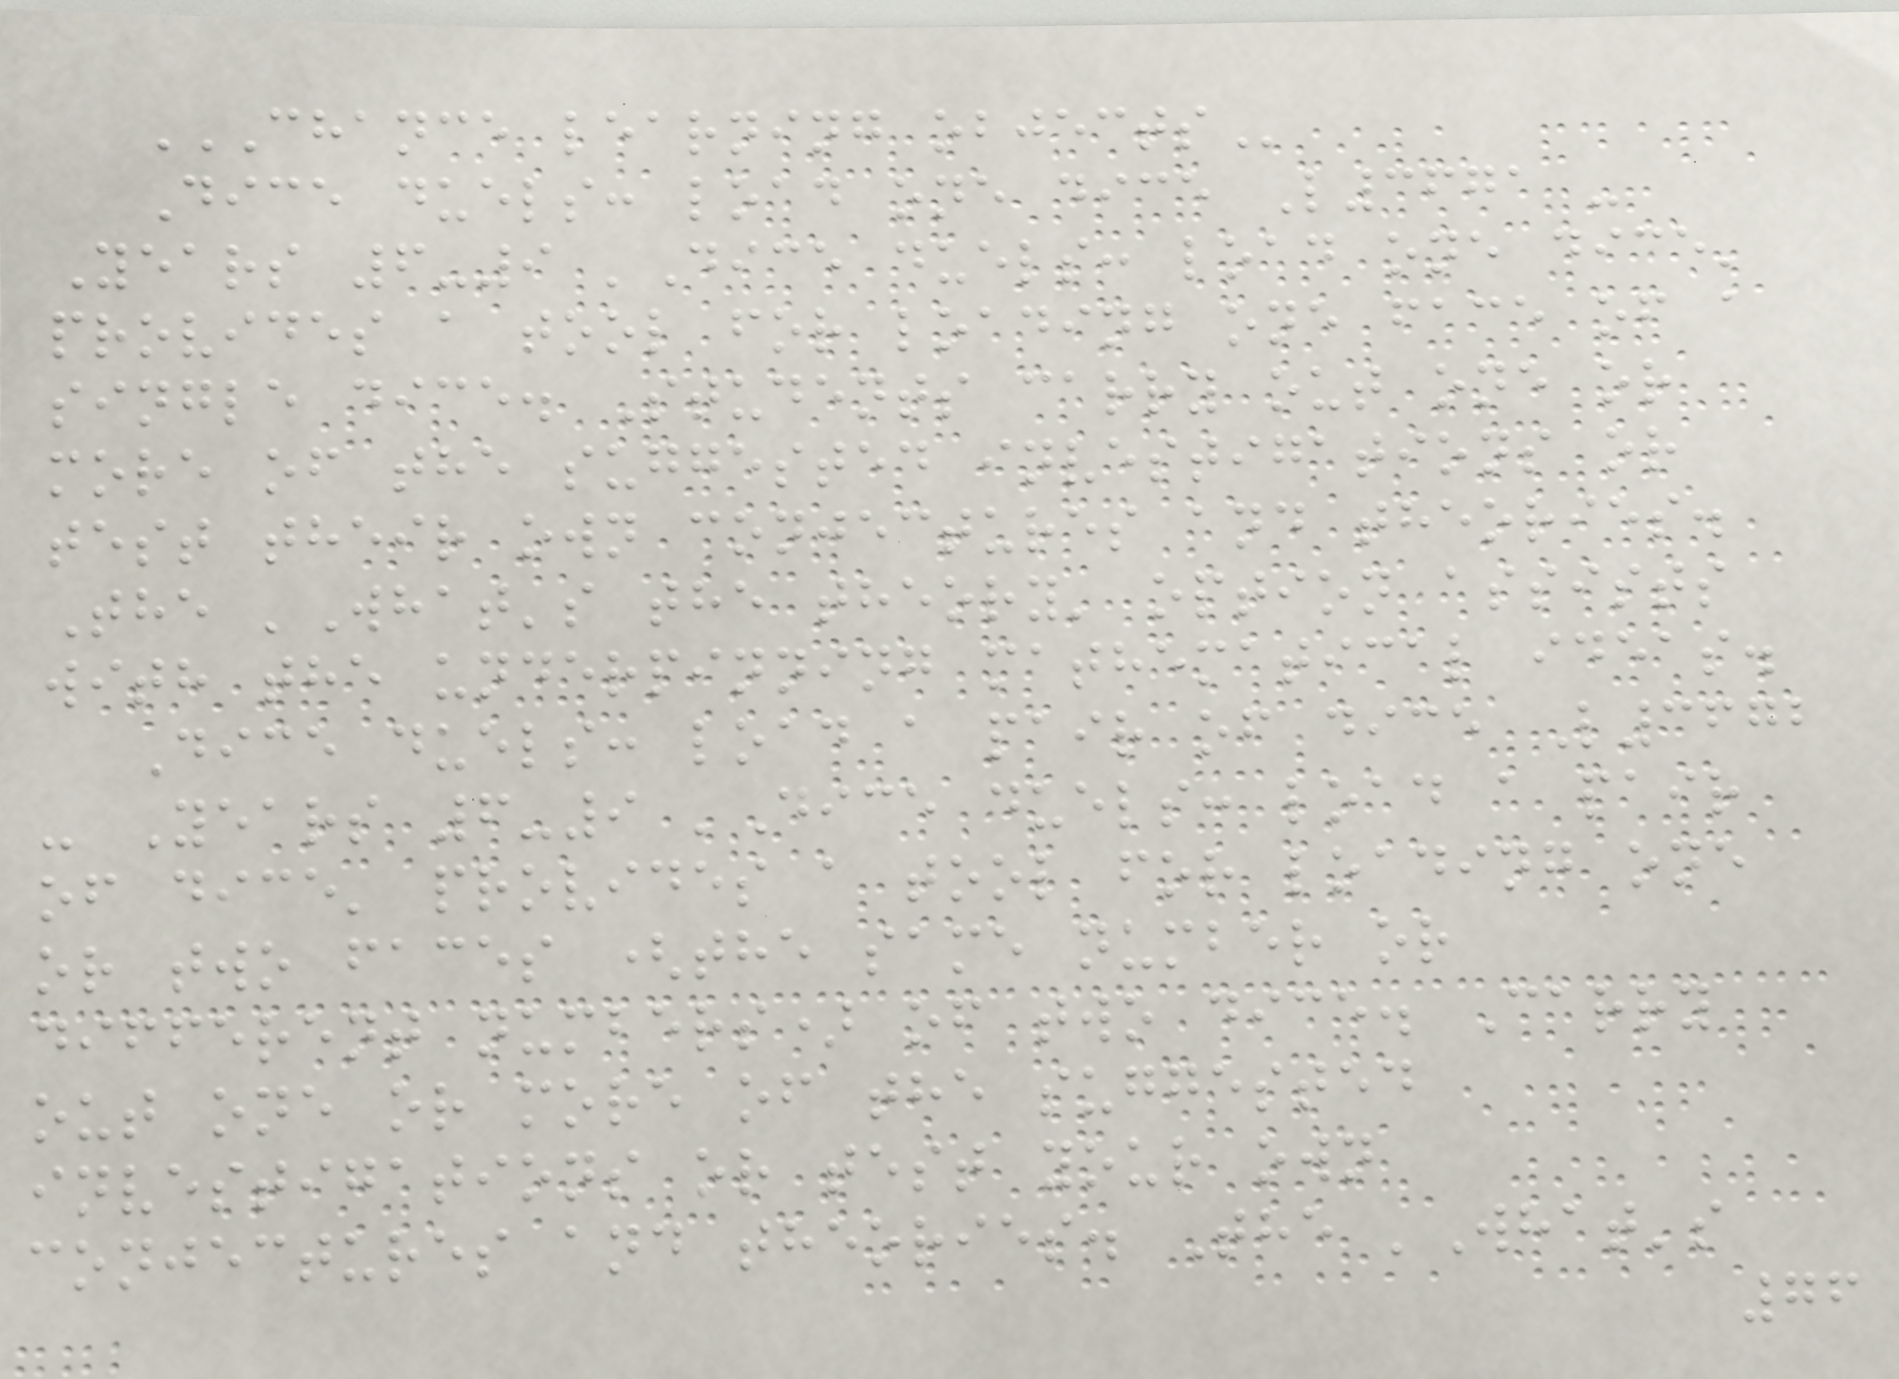CHANCE LEARNING OBJECTS
Dice duels: load one dice L3671 -
Years 6-9 'Dice duels: load one dice'
provides a tool for loading one face of a
single dice. Students carry out one or
more of the suggested investigations or
test their own conjectures and theories.
The 'What's the theory' option assists
with the underpinning mathematical ideas.
Dice duels: load a pair of dice L3672
- Years 6-9 'Dice duels: load a pair
of dice' provides a tool for loading one
or two faces (the same number or
different numbers) of two dice. Carry
out one or more of the suggested
investigations or test your own
conjectures and theories. The 'What's
76
